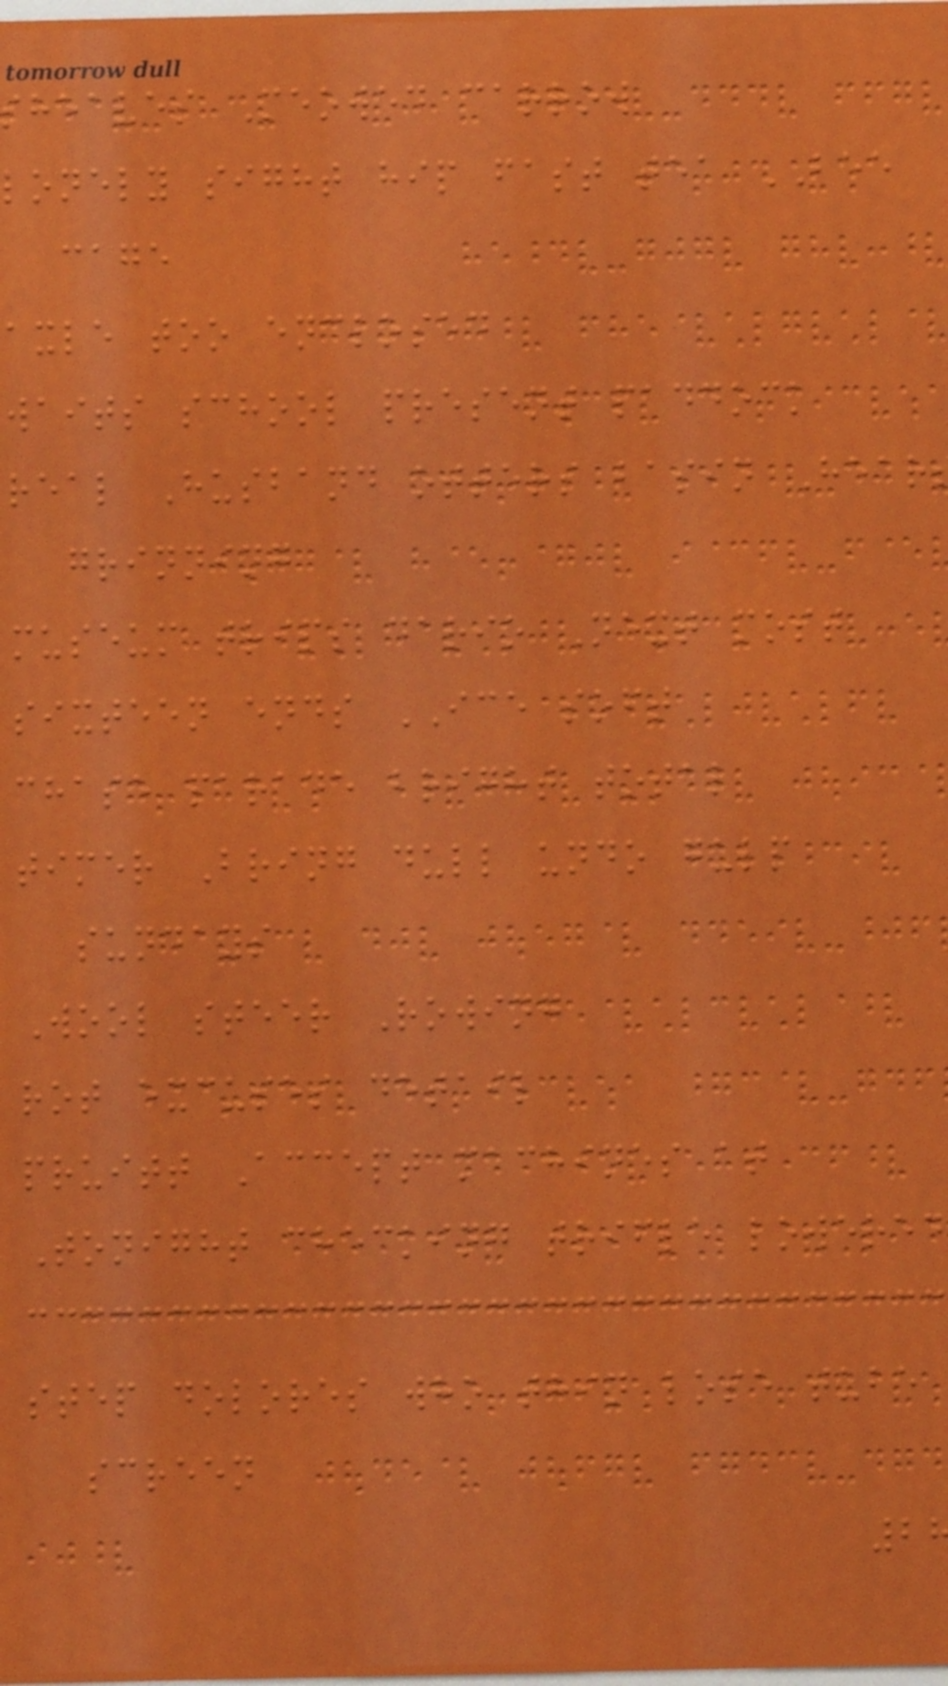heaves Meowed carrow
lonely sight hip fast tea BEE
cage
axle too enclosed
waits school present paddock
real Husband otters basin Hear
grinning
museum trips dario Next most
sixteen ends ICE soft
chase parade bright total
timer Bring dull undo gulp
sundays
Wool steer Rowing
rot excuses detail
pruitt Accept machines at
Tonight checking trifle lowered
step dolores who thin lose tube
screen
